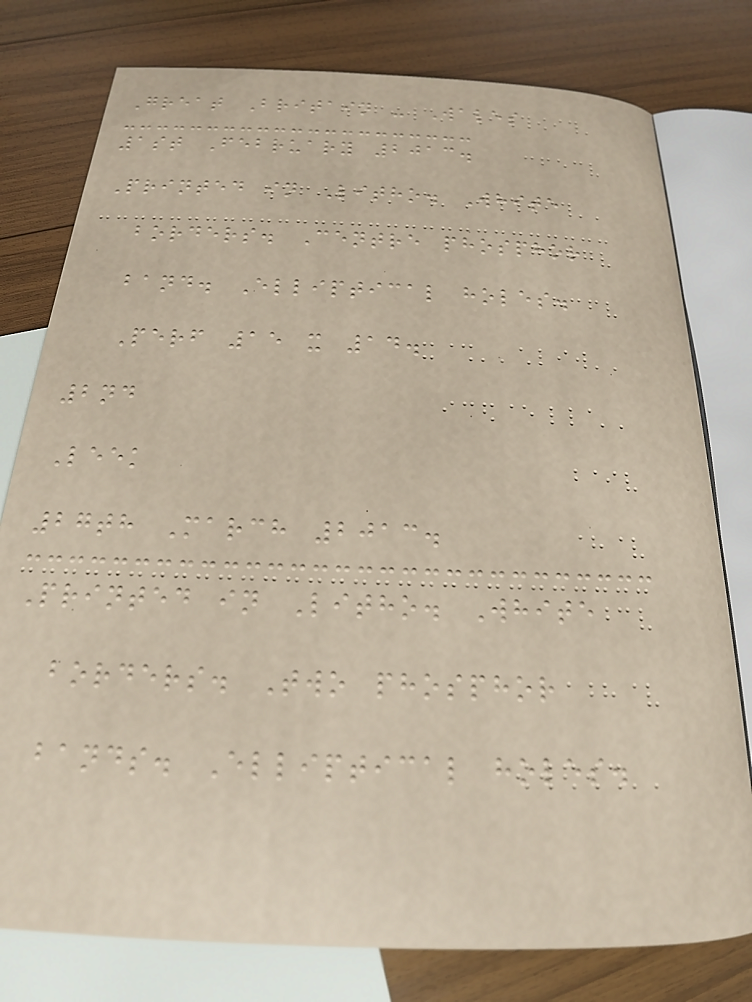Great Britain - Wales
1st February 2013.
Printed in Litho. White
borders. Centre phosphor
band. Elliptical holes.
Perf 15 x 14.
2nd
Leek
27th March 2013.
Printed in Litho. White
borders. Two phosphor
bands. Elliptical holes.
